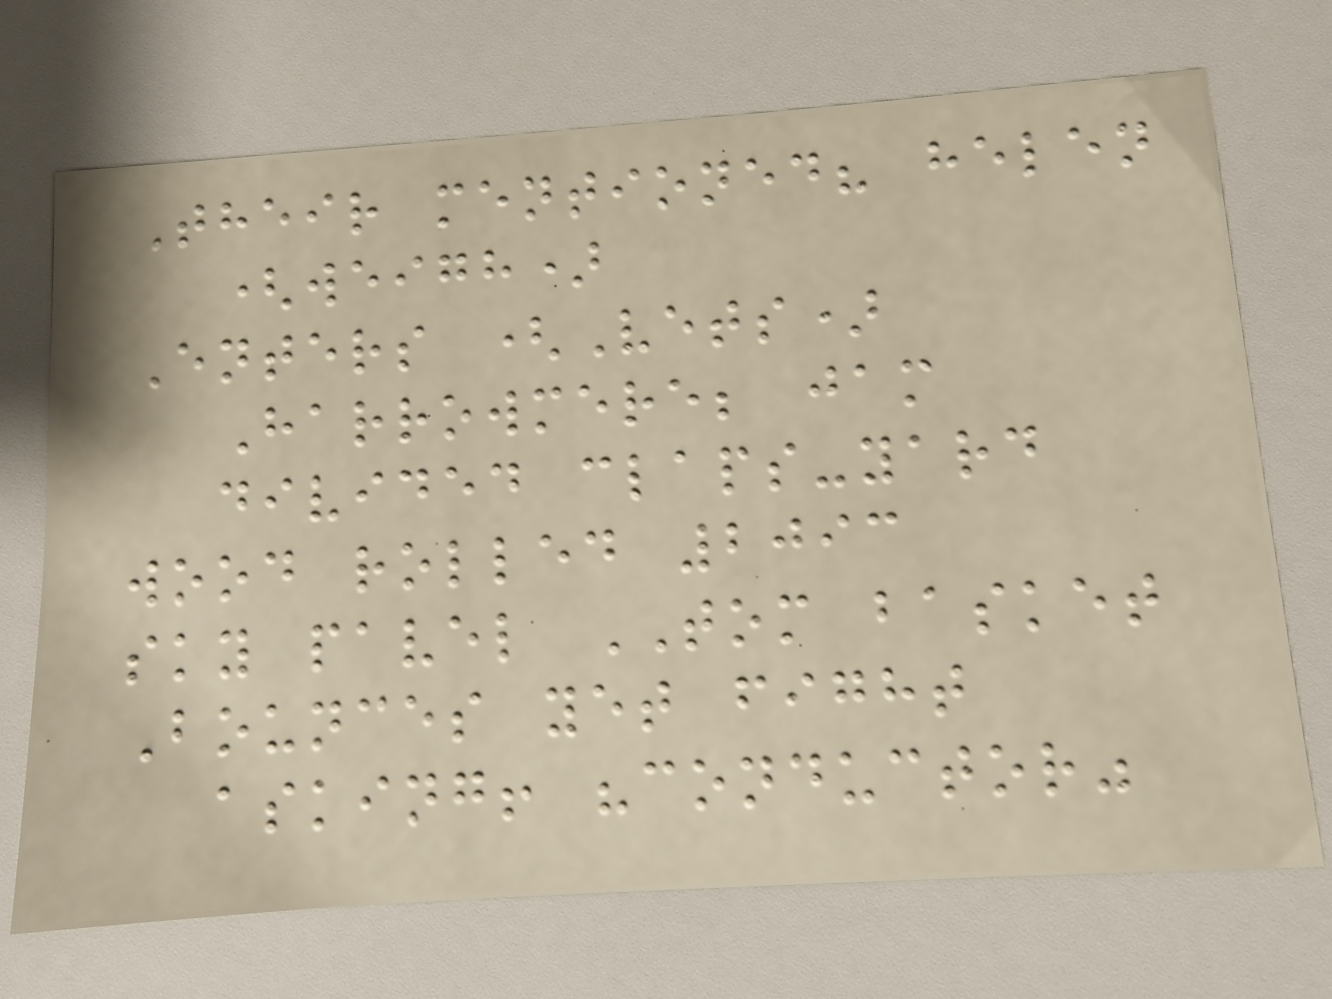Their mentioned? helen
(weigh)
Enters (Vets)
Harrowmere; jam
divided claps-yard
wood rolled 2093
sky pavel TOM basket
Bounces yet fight
asking! "conductor"
